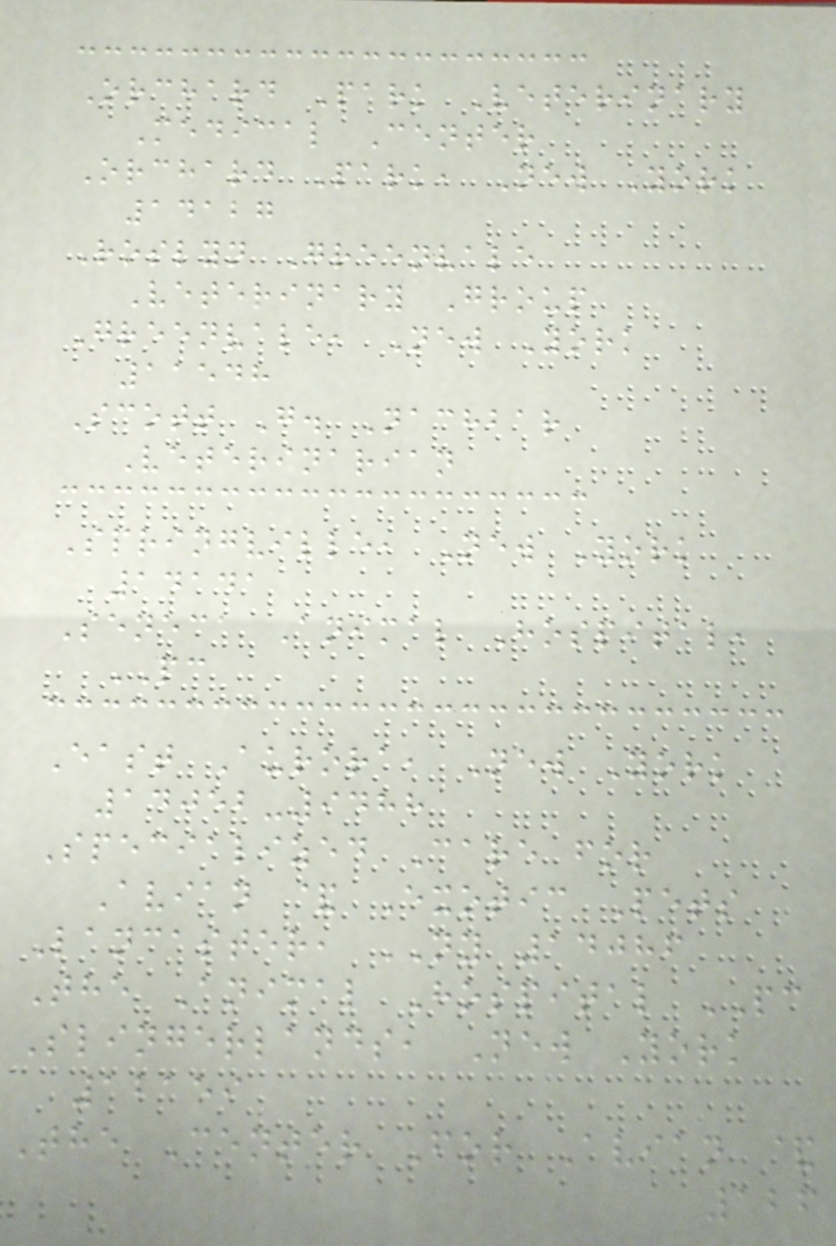Orchard Park Veterinary
Medical Center
Orchard Park, New York
14127
Roslyn Greenvale
Veterinary Group
Greenvale, New York
11548
Scott G. Nachbar
Veterinarian
Springville, New York
14141
Seneca Animal Hospital,
PC
East Aurora, New York
14052-9488
Specialized Care for
Avian & Exotic Pets
Lancaster, NY 14086
The Animal Hospital PC
Slingerlands, New York
12159
The Center For Avian &
126
